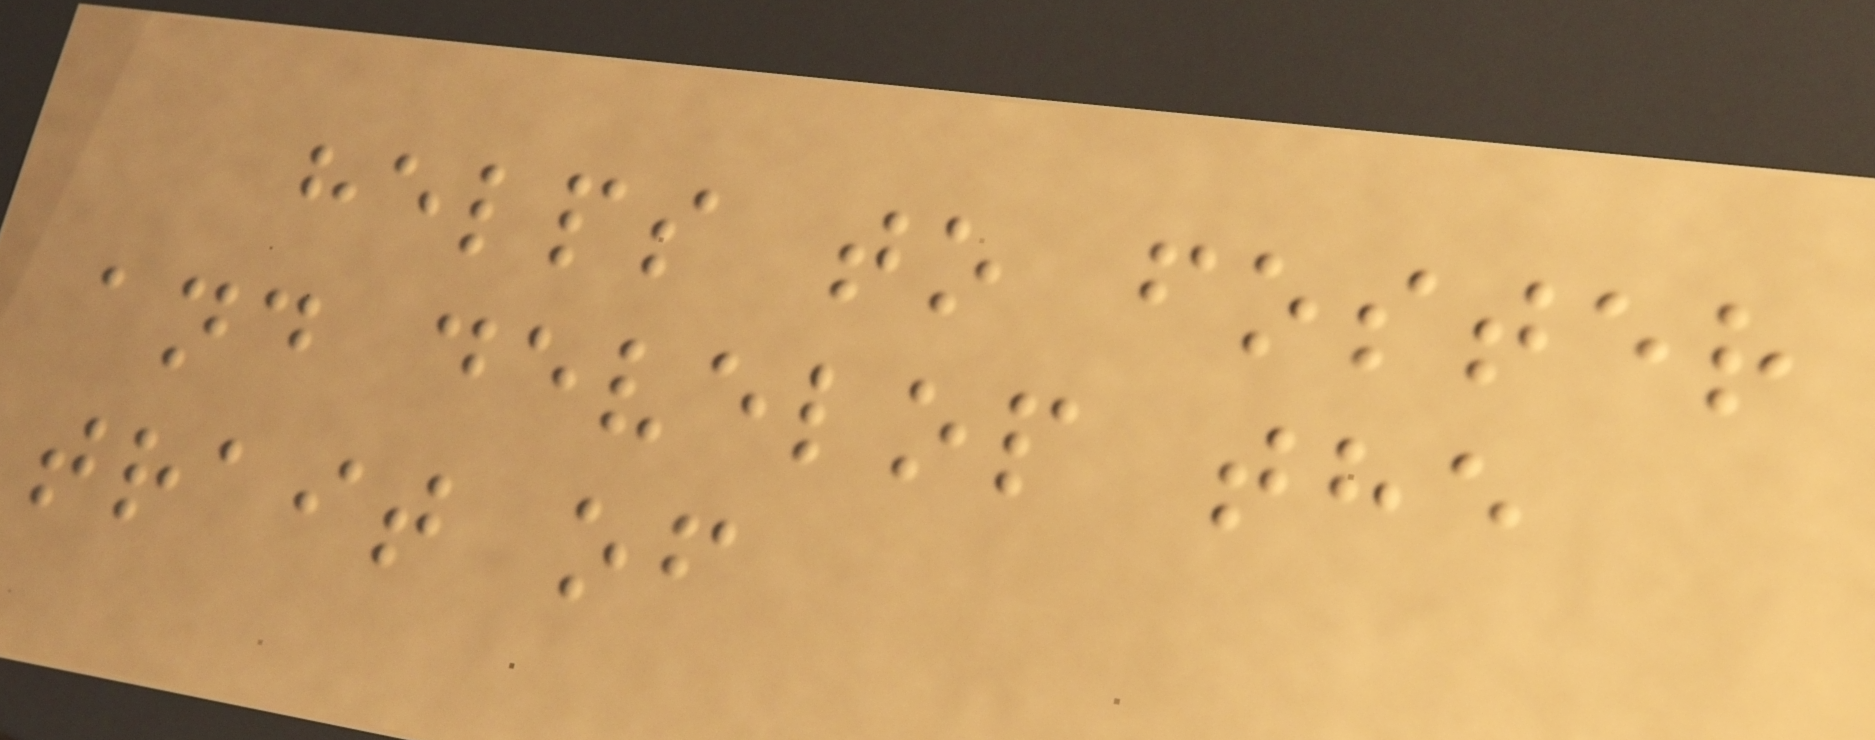helps to foster
and develop the
trait of
